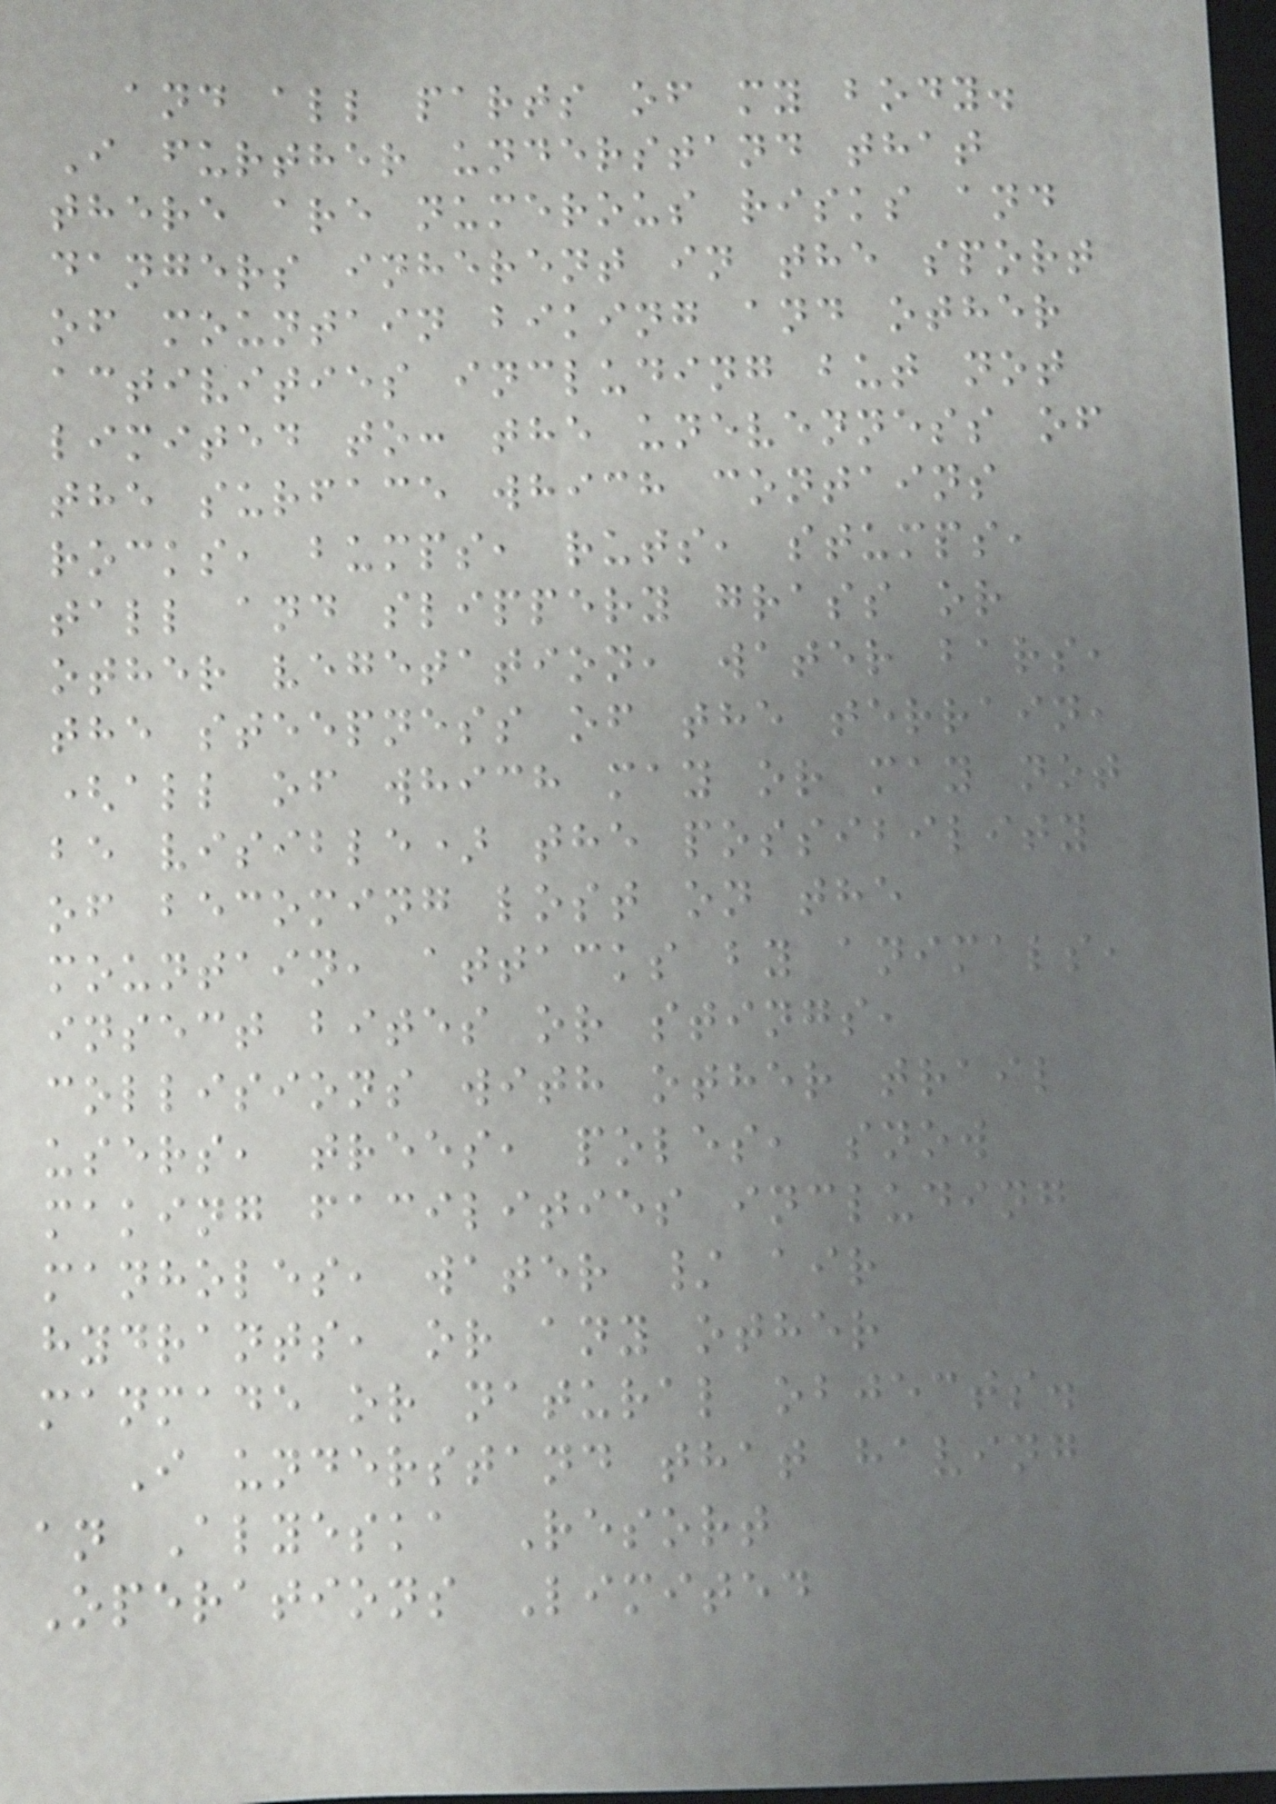and all parts of my body.
I further understand that
there are numerous risks and
dangers inherent in the sport
of mountain biking and other
activities including but not
limited to: the unevenness of
the surface which contains
rocks, bumps, ruts, stumps,
tall and slippery grass or
other vegetation, water bars,
the steepness of the terrain,
(all of which may or may not
be visible) the possibility
of becoming lost on the
mountain, attacks by animals,
insect bites or stings,
collisions with other trail
users, trees, poles, snow
making facilities including
manholes, water / air
hydrants, or any other
manmade or natural objects.
I understand that having
an Alyeska Resort
Operations Limited
